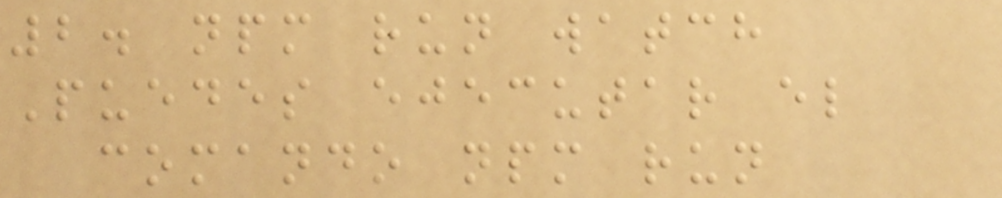2. npm run watch
Puedes ejecutar el
comando npm run
